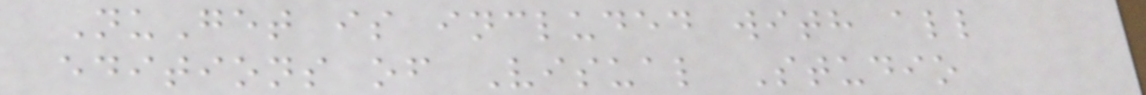NuGet is included with all
editions of Visual Studio
